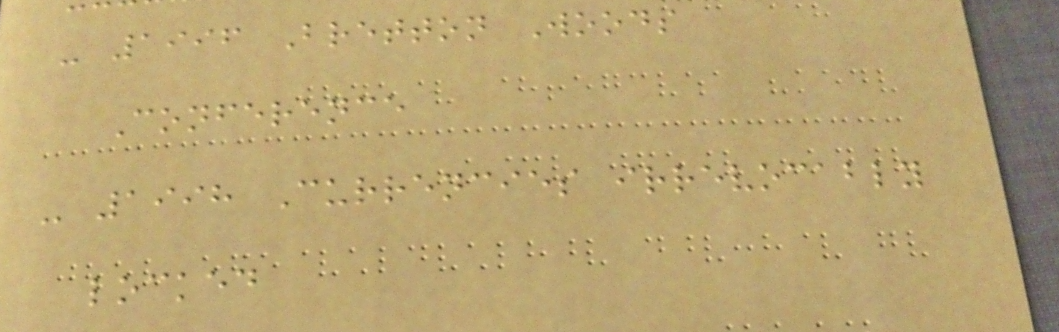- 1996 Bretton Woods
Conference
- 1998 Currencies irrevocably
locked
